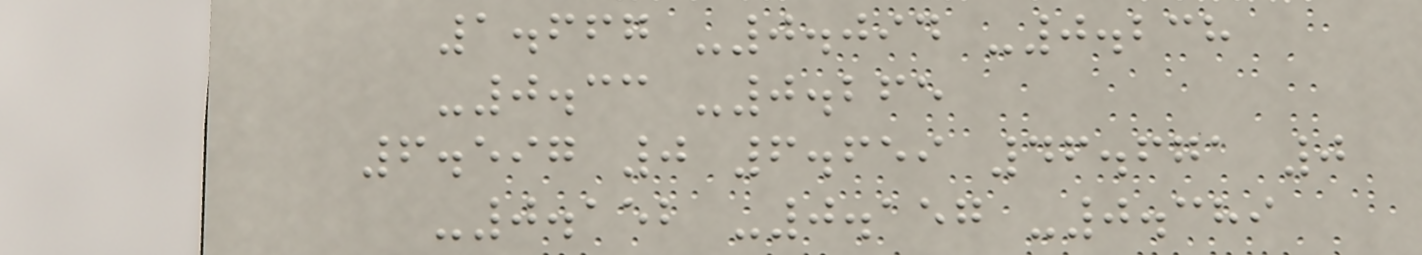1.667 -0.094 -0.238
-0.33 -0.265
6.597 0 6.659 46.671 0
-0.152 -0.157 -0.389
